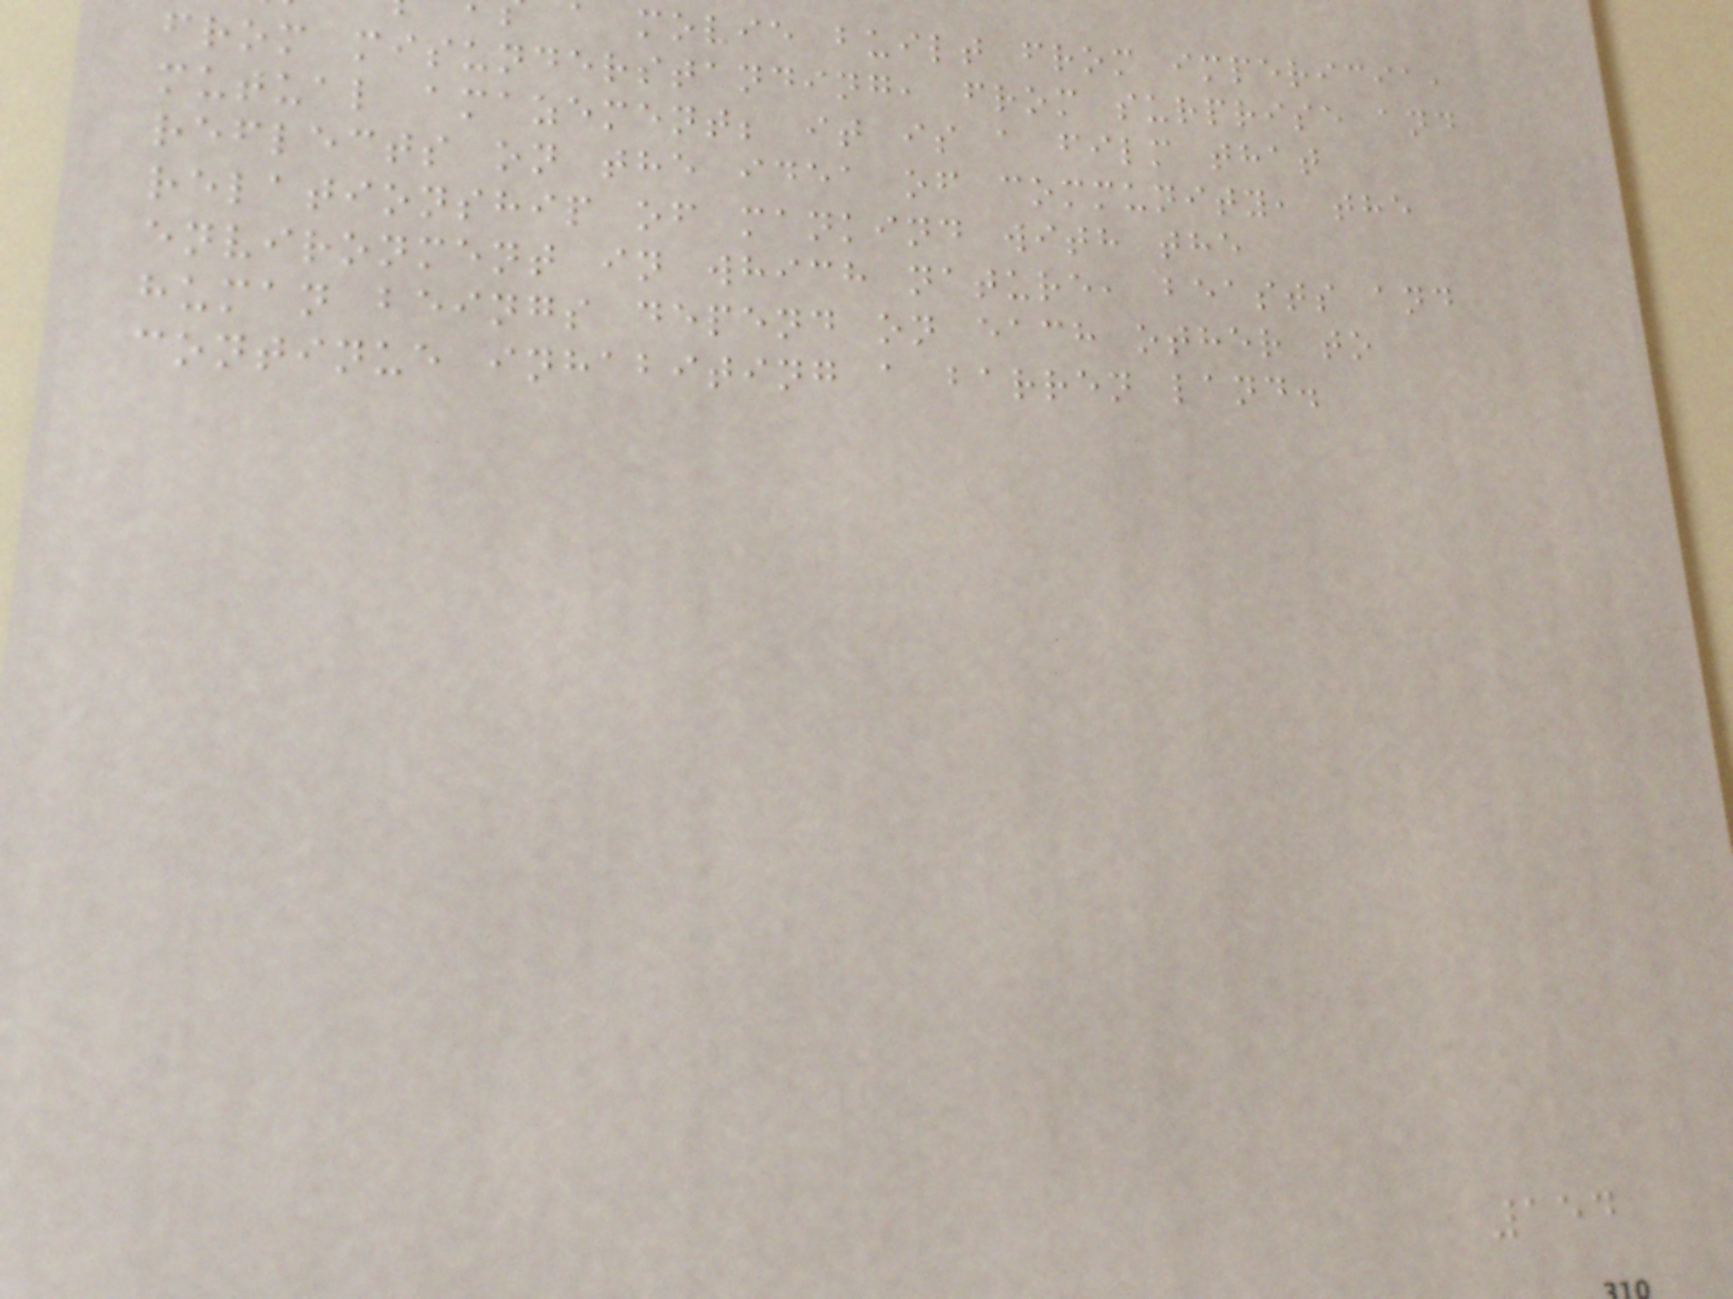a movie built from impericia,
from misunderstanding, from surprise and
mutual amazement; it is a film that
reflects on the idea of community, the
relationship of mankind with the
environment in which nature, beasts and
human beings depend on each other to
continue inhabiting a barren land.
154
